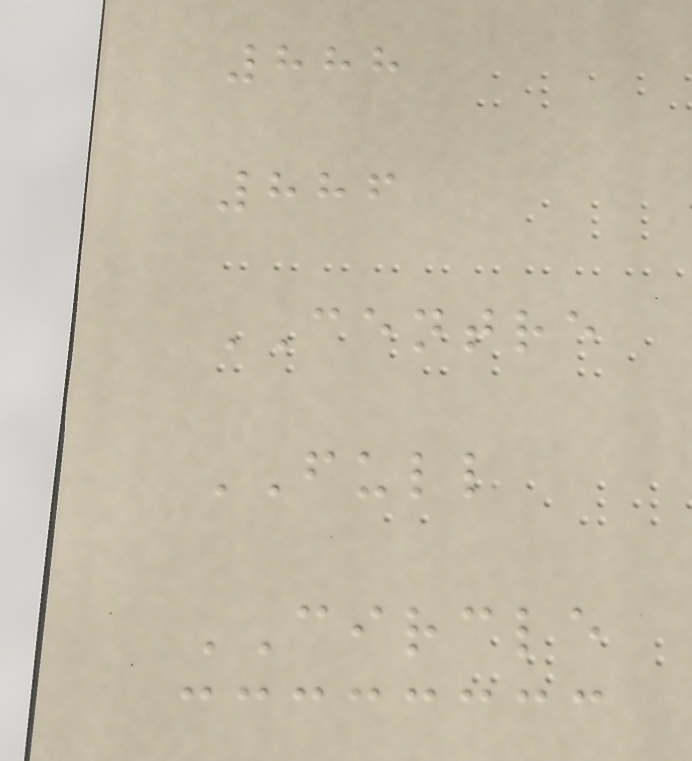888
886
CENTRE
FULL
CIRCLE
